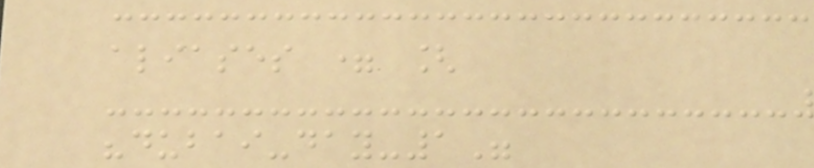aliases = [
"dubai-day-1"
